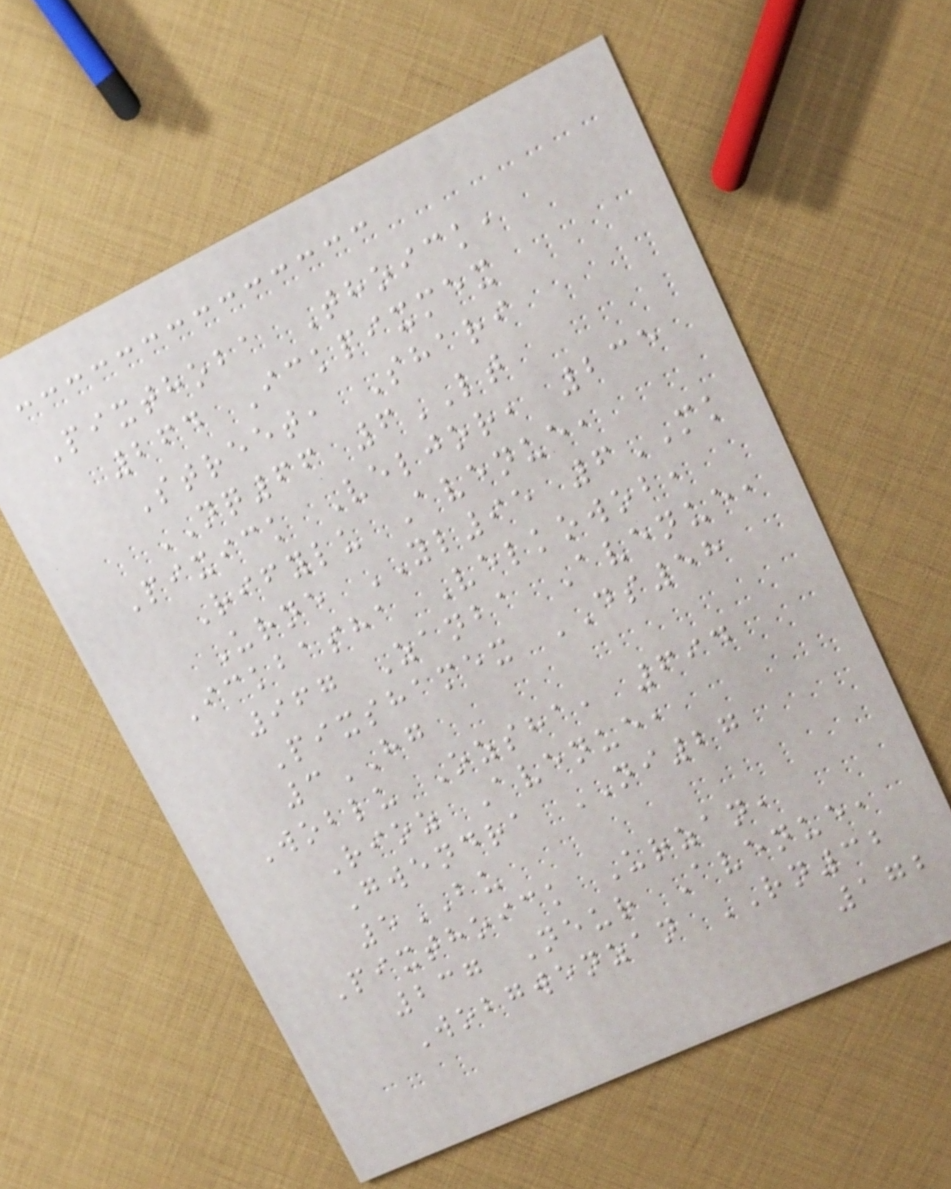Pixthoba Thoick,
264 Ickpixmex
Street, Shari
NQ66 6LT
Pixick Veljor, 235
Rifylu Avenue,
Urne YL95 6MK
Ickbasha Velkowob,
967 Zanba Avenue,
Pixshamex DS58
3HG
Woblu Ozsha, 694
Rioz Avenue,
Gwendra NI27
5BU
Pixthoick Urzan,
237 Neur Avenue,
Wobgwenzan RN32
172
